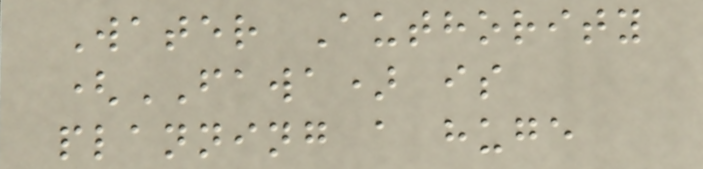Water Authority
(FAWA) is
planning a huge
